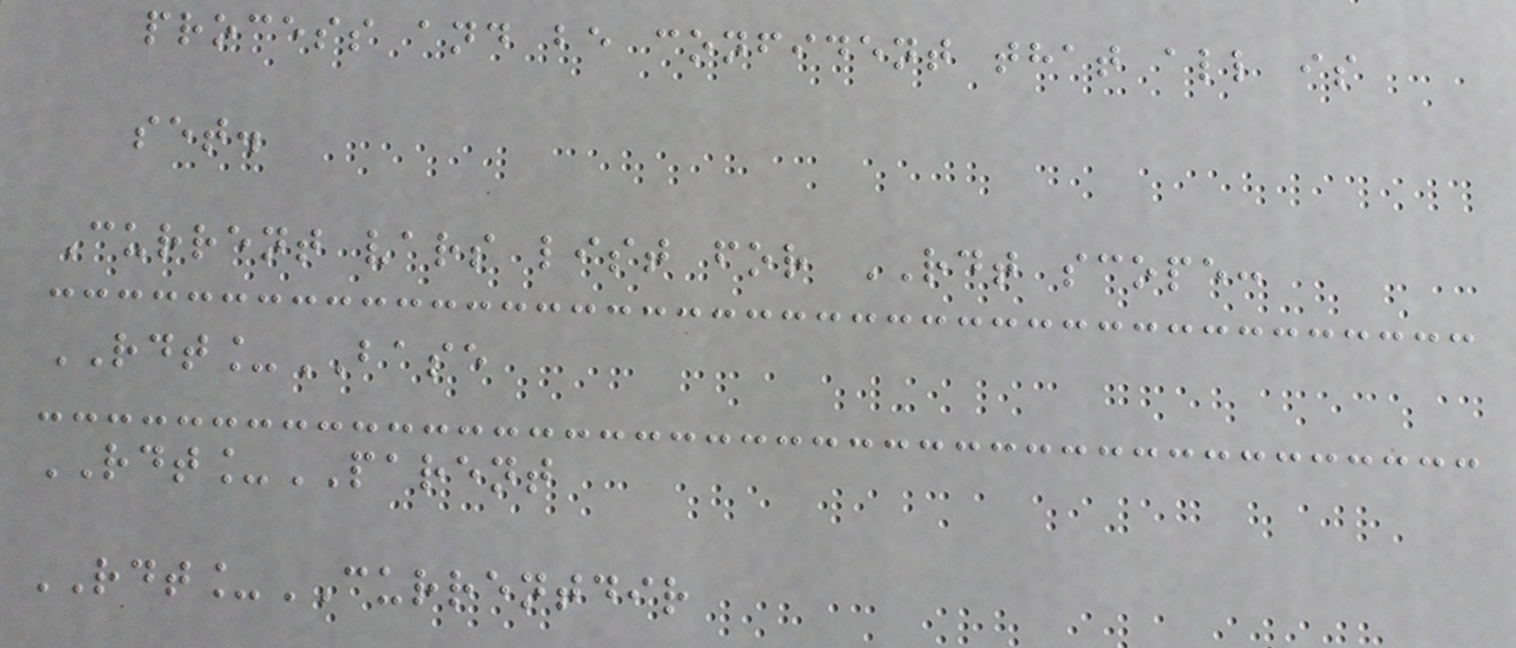process and be confident that all is
set.
Current vars list for RDT scope:
RDT_BASE
RDT_PARENT
RDT_CURRENTDIR
